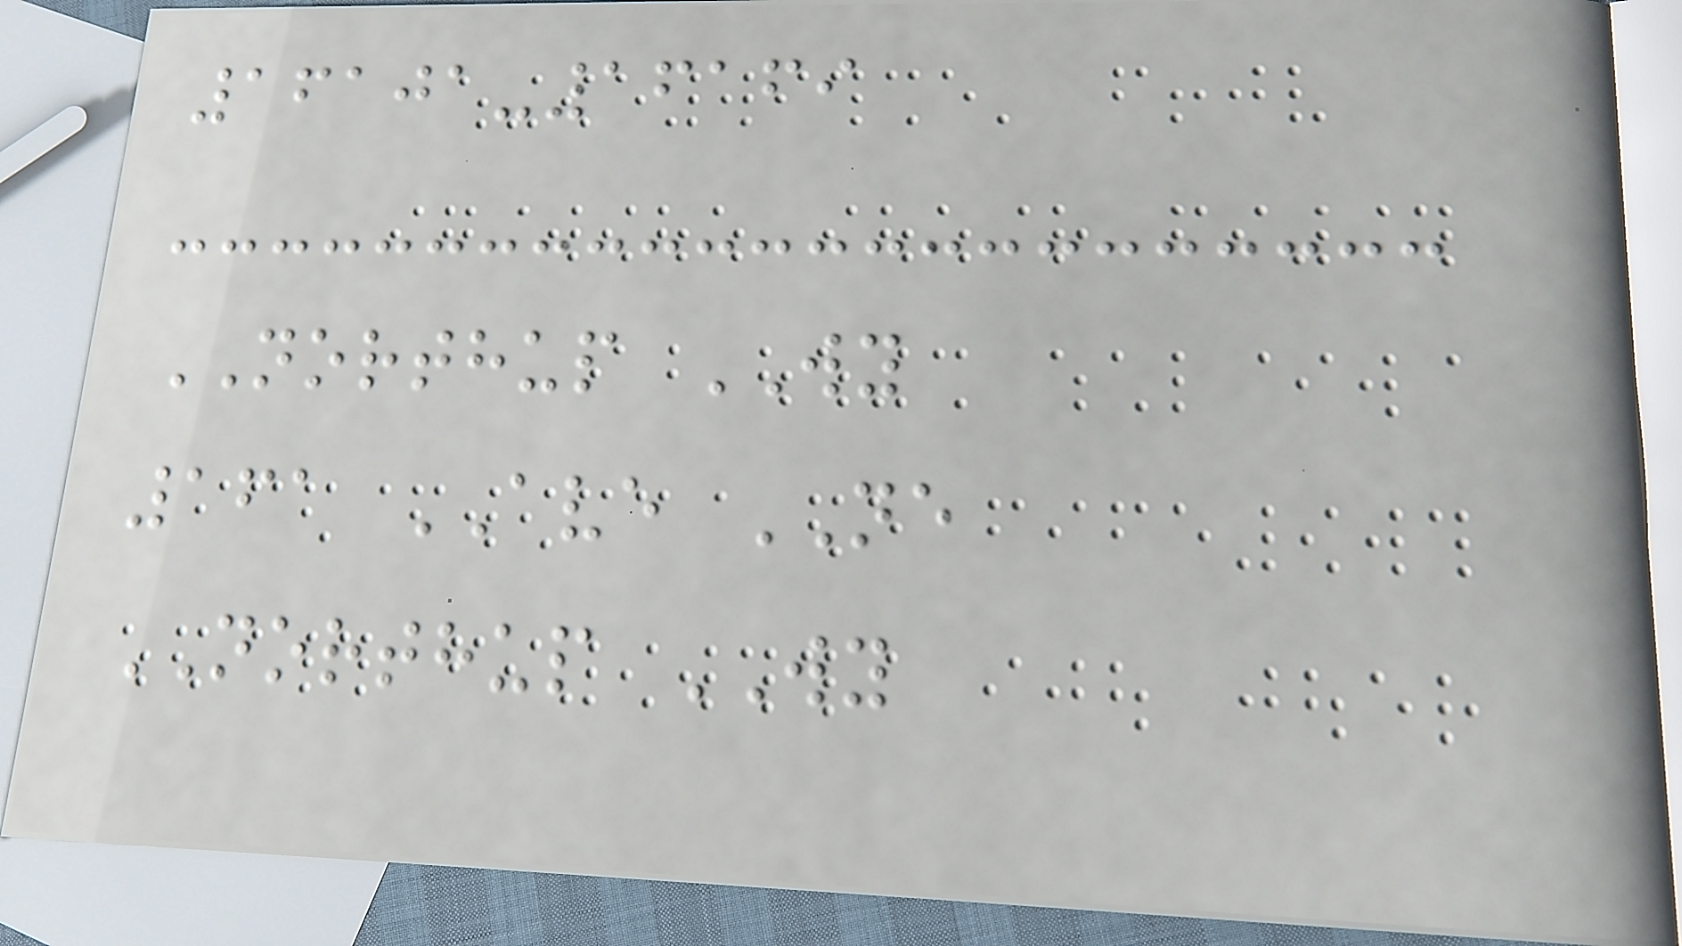16101-16169
NORTHUP WY
161 AVE NE
NORTHUP WY
